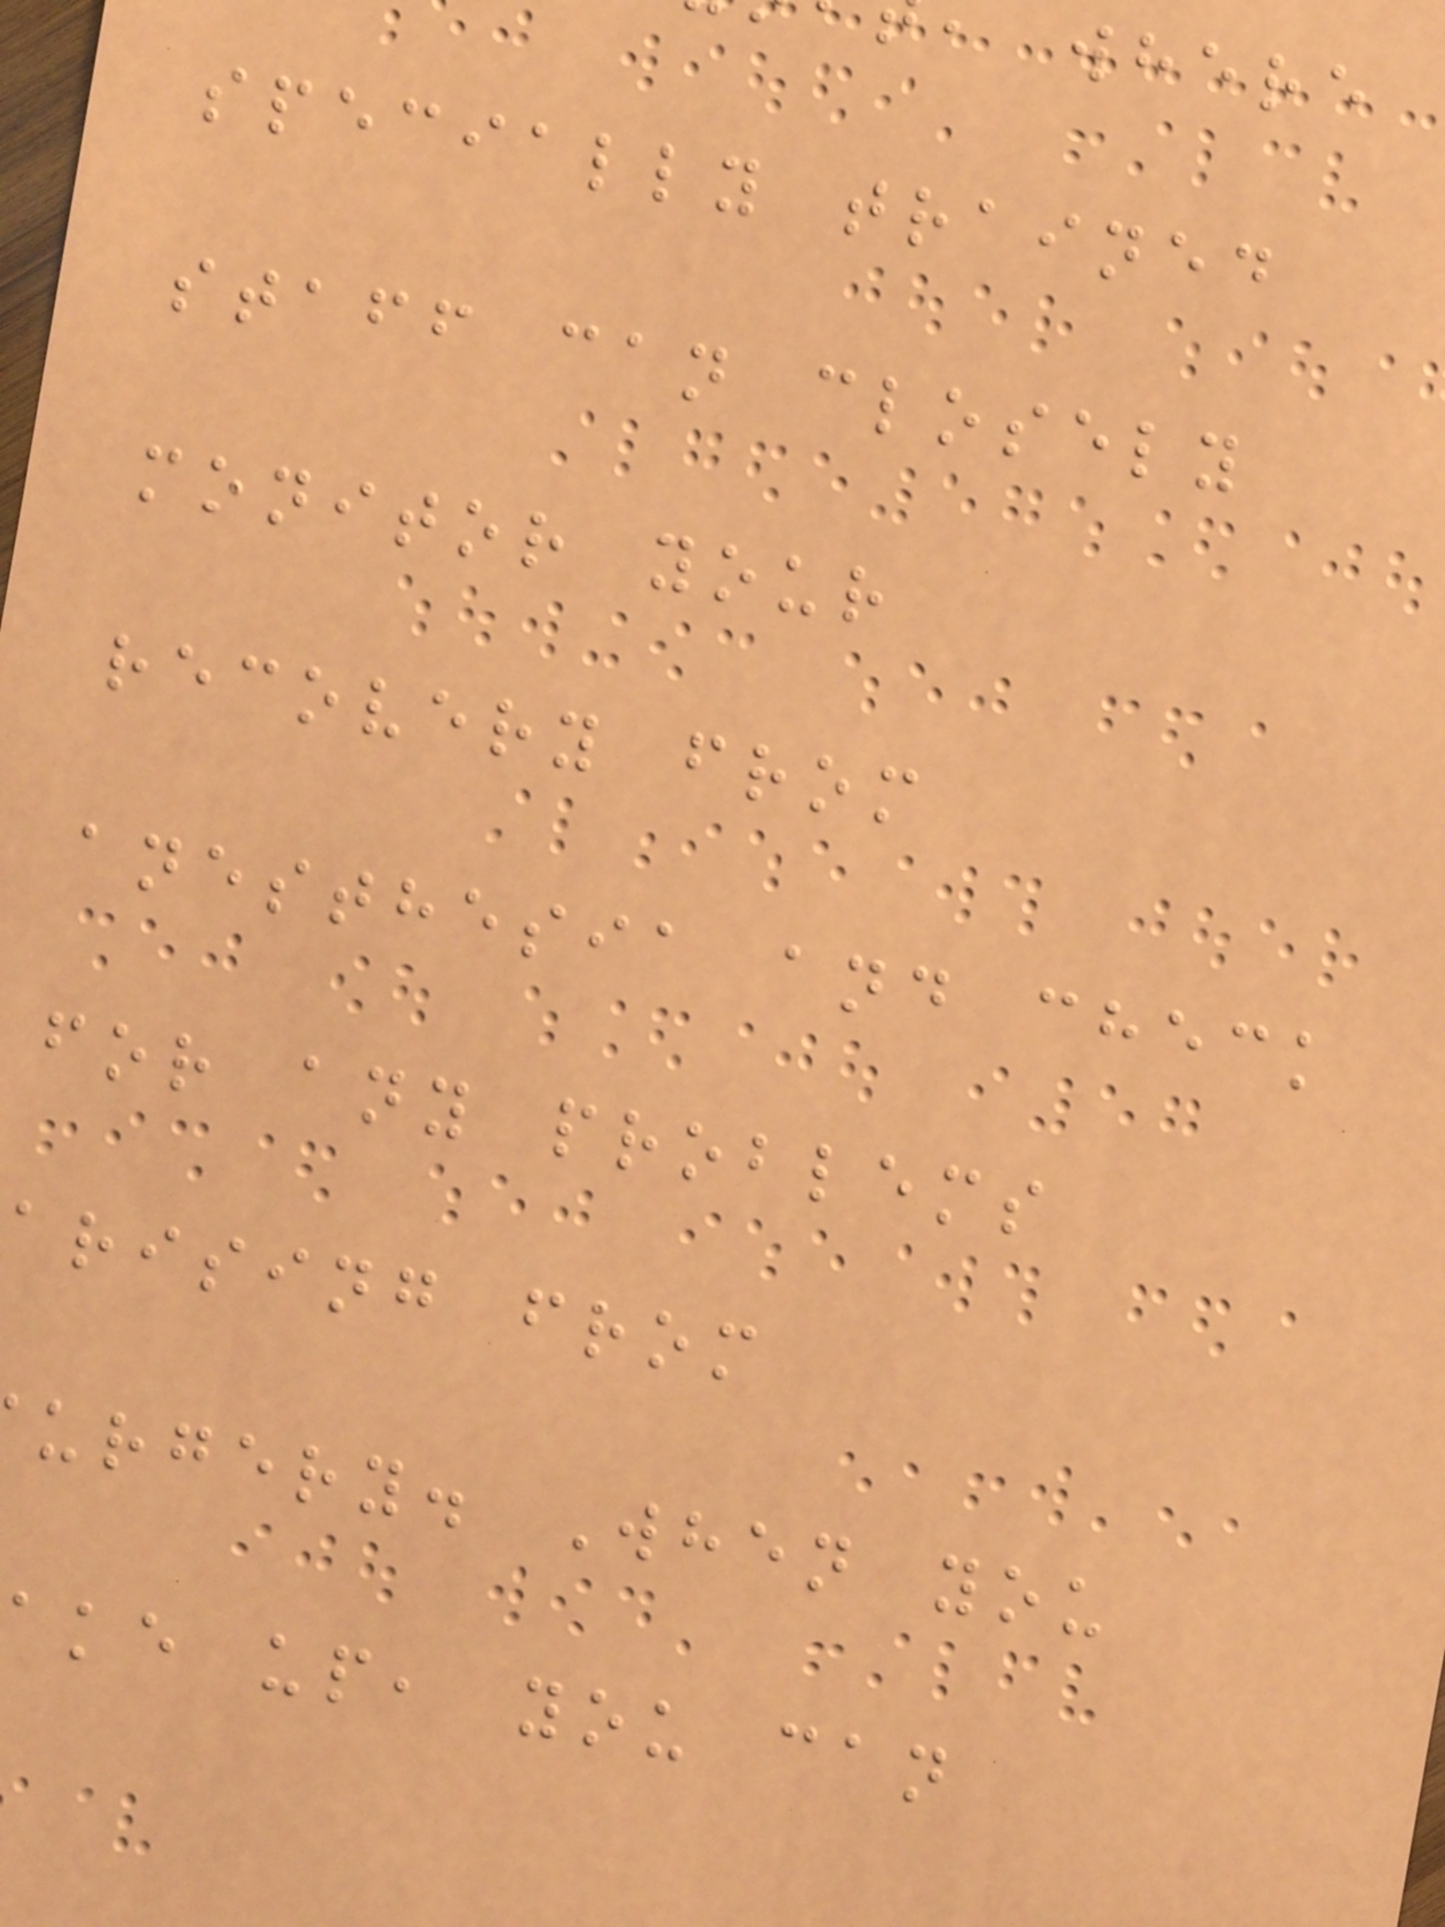where
specially trained
staff can closely
monitor your
recovery from
anesthesia and check
for any problems
arising from
urgery. When you
ake up, you can
